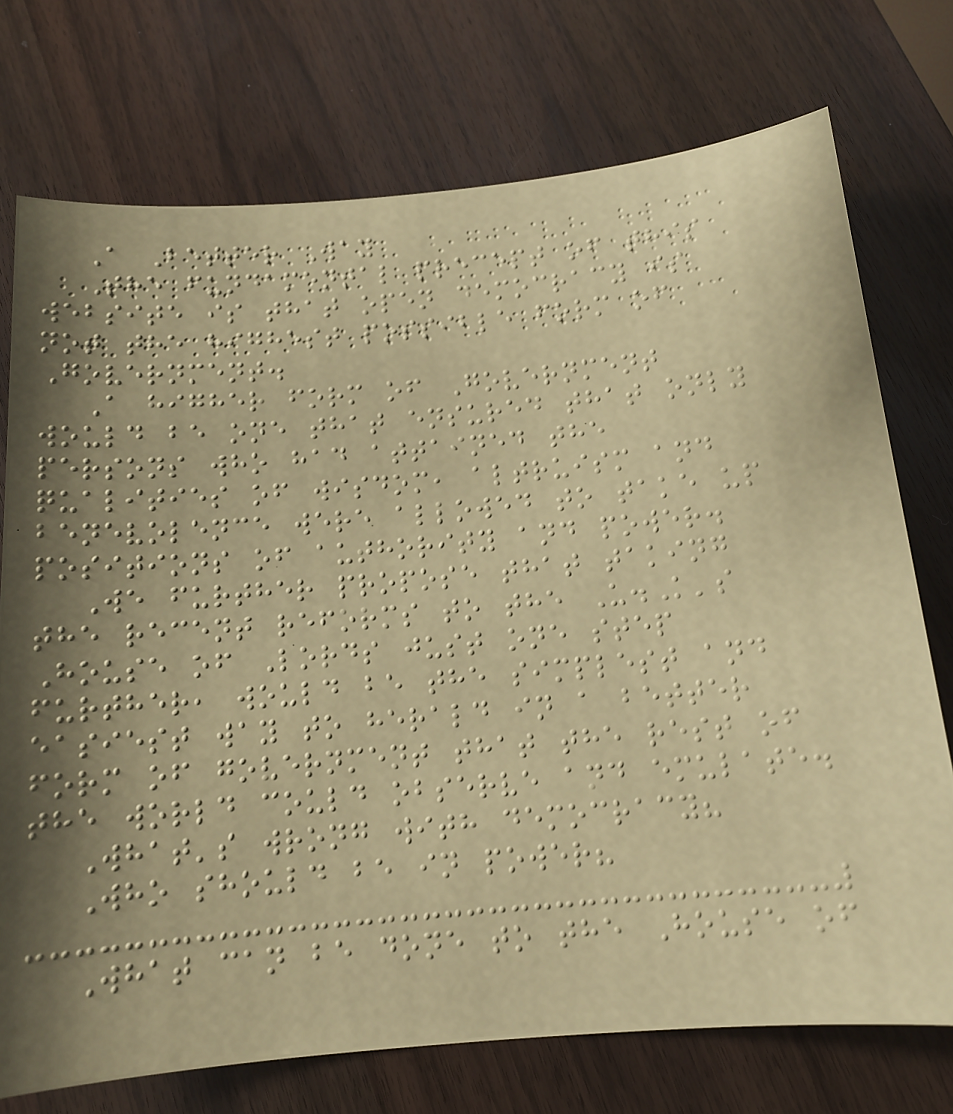A Better Way
The fundamental precept of this
website is that open democracy is
not the highest possible form of
Government.
A higher form of Government
would be one that ensured that only
persons who had attained the
qualities of wisdom, altruism and
benevolence were allowed to take up
positions of authority and power.
We further propose that taking
the recent reforms to the U.K's
House of Lords just one step
further, would be the simplest and
easiest way to herald in a better
form of government that the rest of
the world could observe and emulate.
What's wrong with democracy?
Who should be in power?
What can be done to the House of
